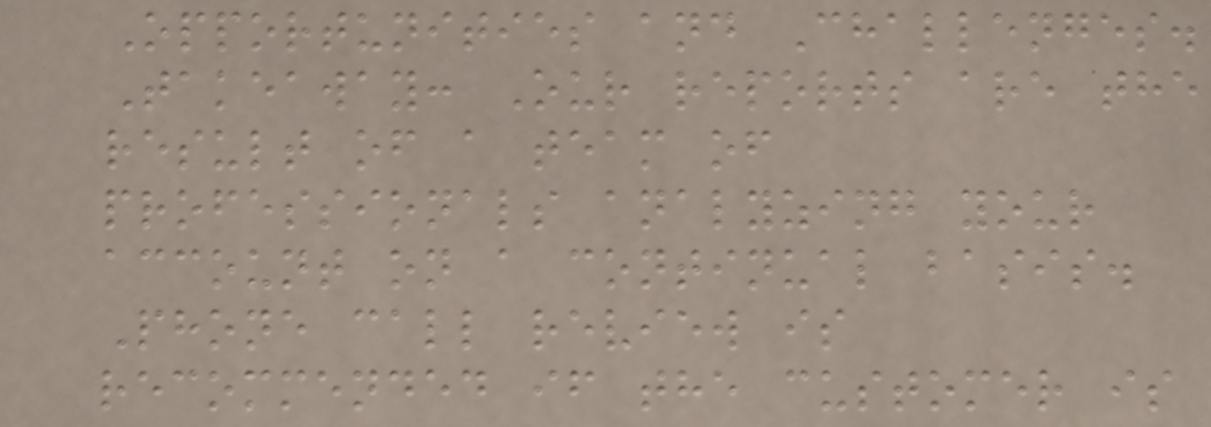Opportunities and Challenges.
Takeaway: Our reports are the
result of a team of
professionals analyzing your
account on a continual basis.
Phone call review is
recommended if the customer is
